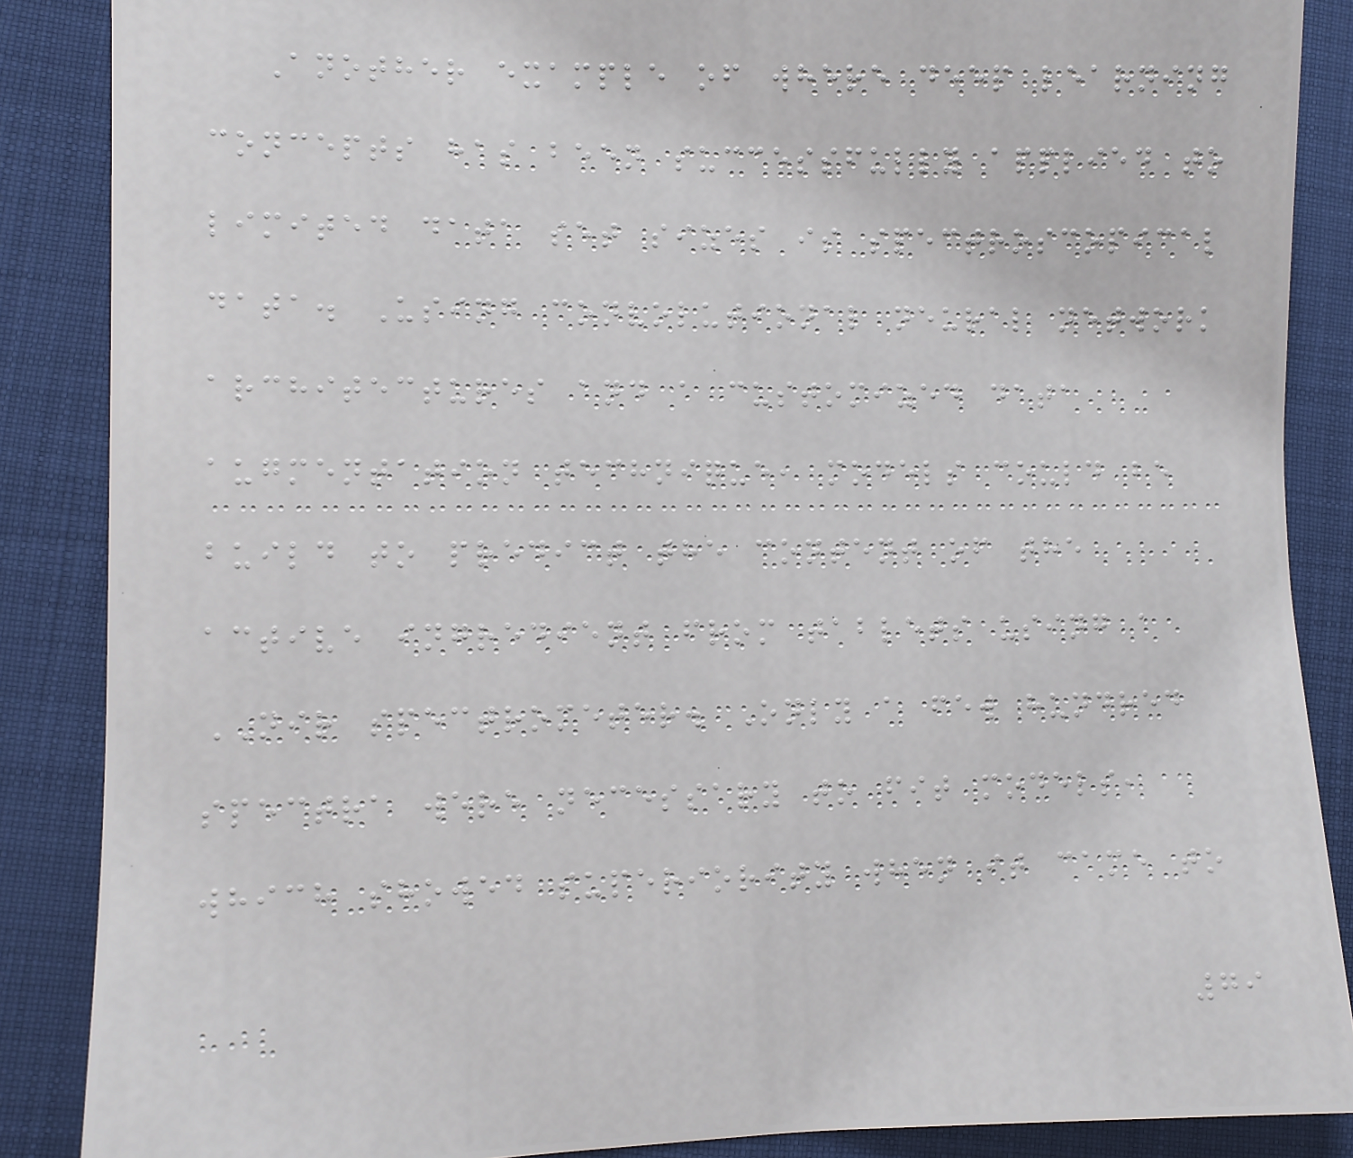Another example of where deep learning
concepts has been successfully applied to
limited data set sizes is spectroscopical
data. Using convolutional neural network
architectures and a customized data
augmentation technique, models could be
build to predict the content of the
active ingredient from tablets using a
NIR spectrometer. Only a few hundred
spectra were necessary to fit models,
which showed superiority when it came to
79
